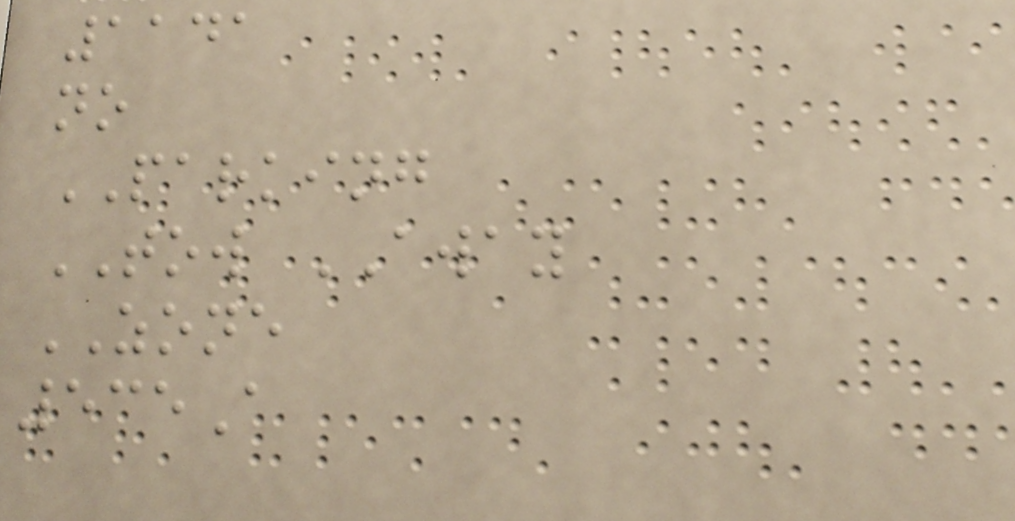1141
no
PARKING
TOW AWAY
ZONE
535A
